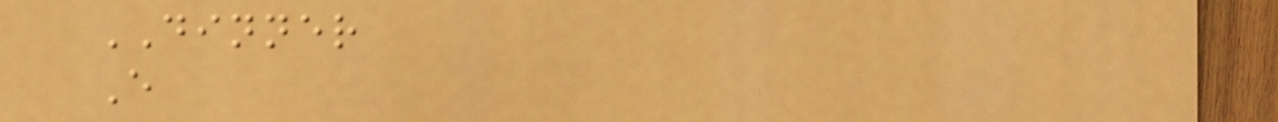DINNER
E
